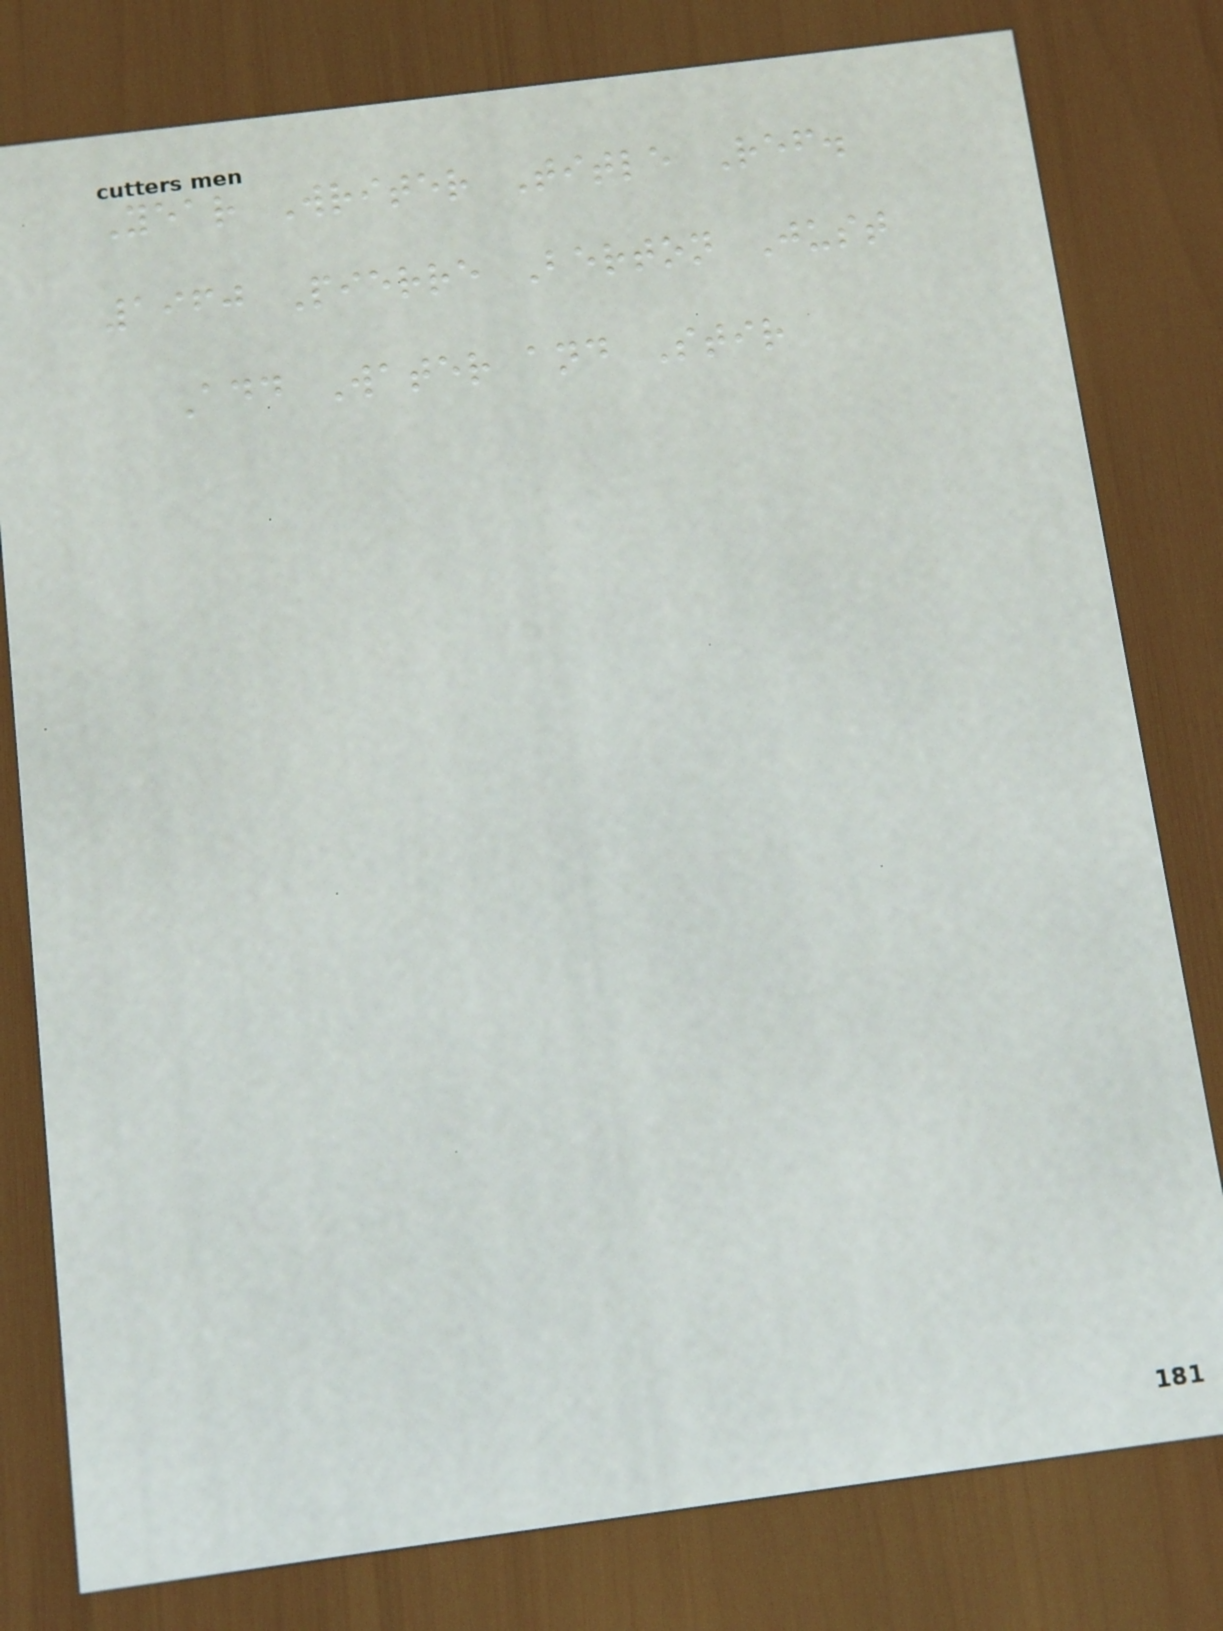Year Writer Title Ref.
1960 Pierre Berton Just
Add Water and Stir
